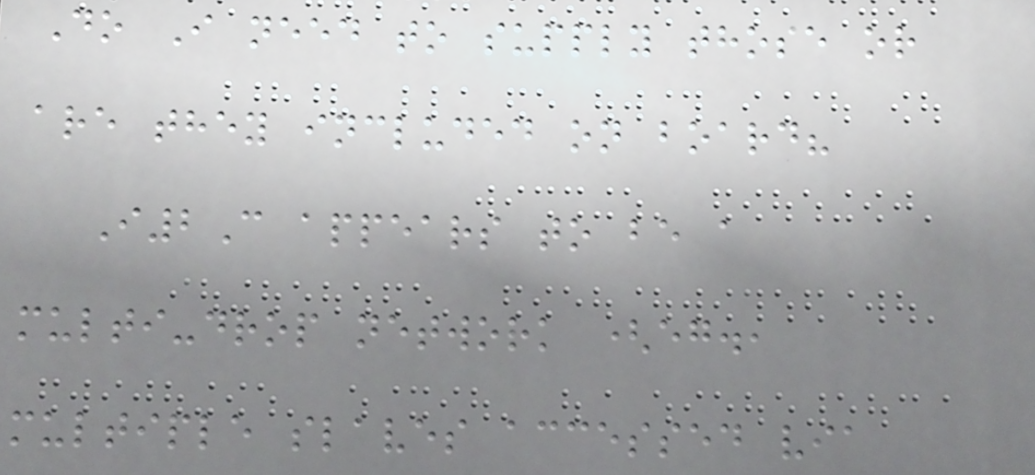Do I need to supply those or
are they included on board?
I2C appears to be a
multi-drop network (eg.,
multiple slaves accessed via
